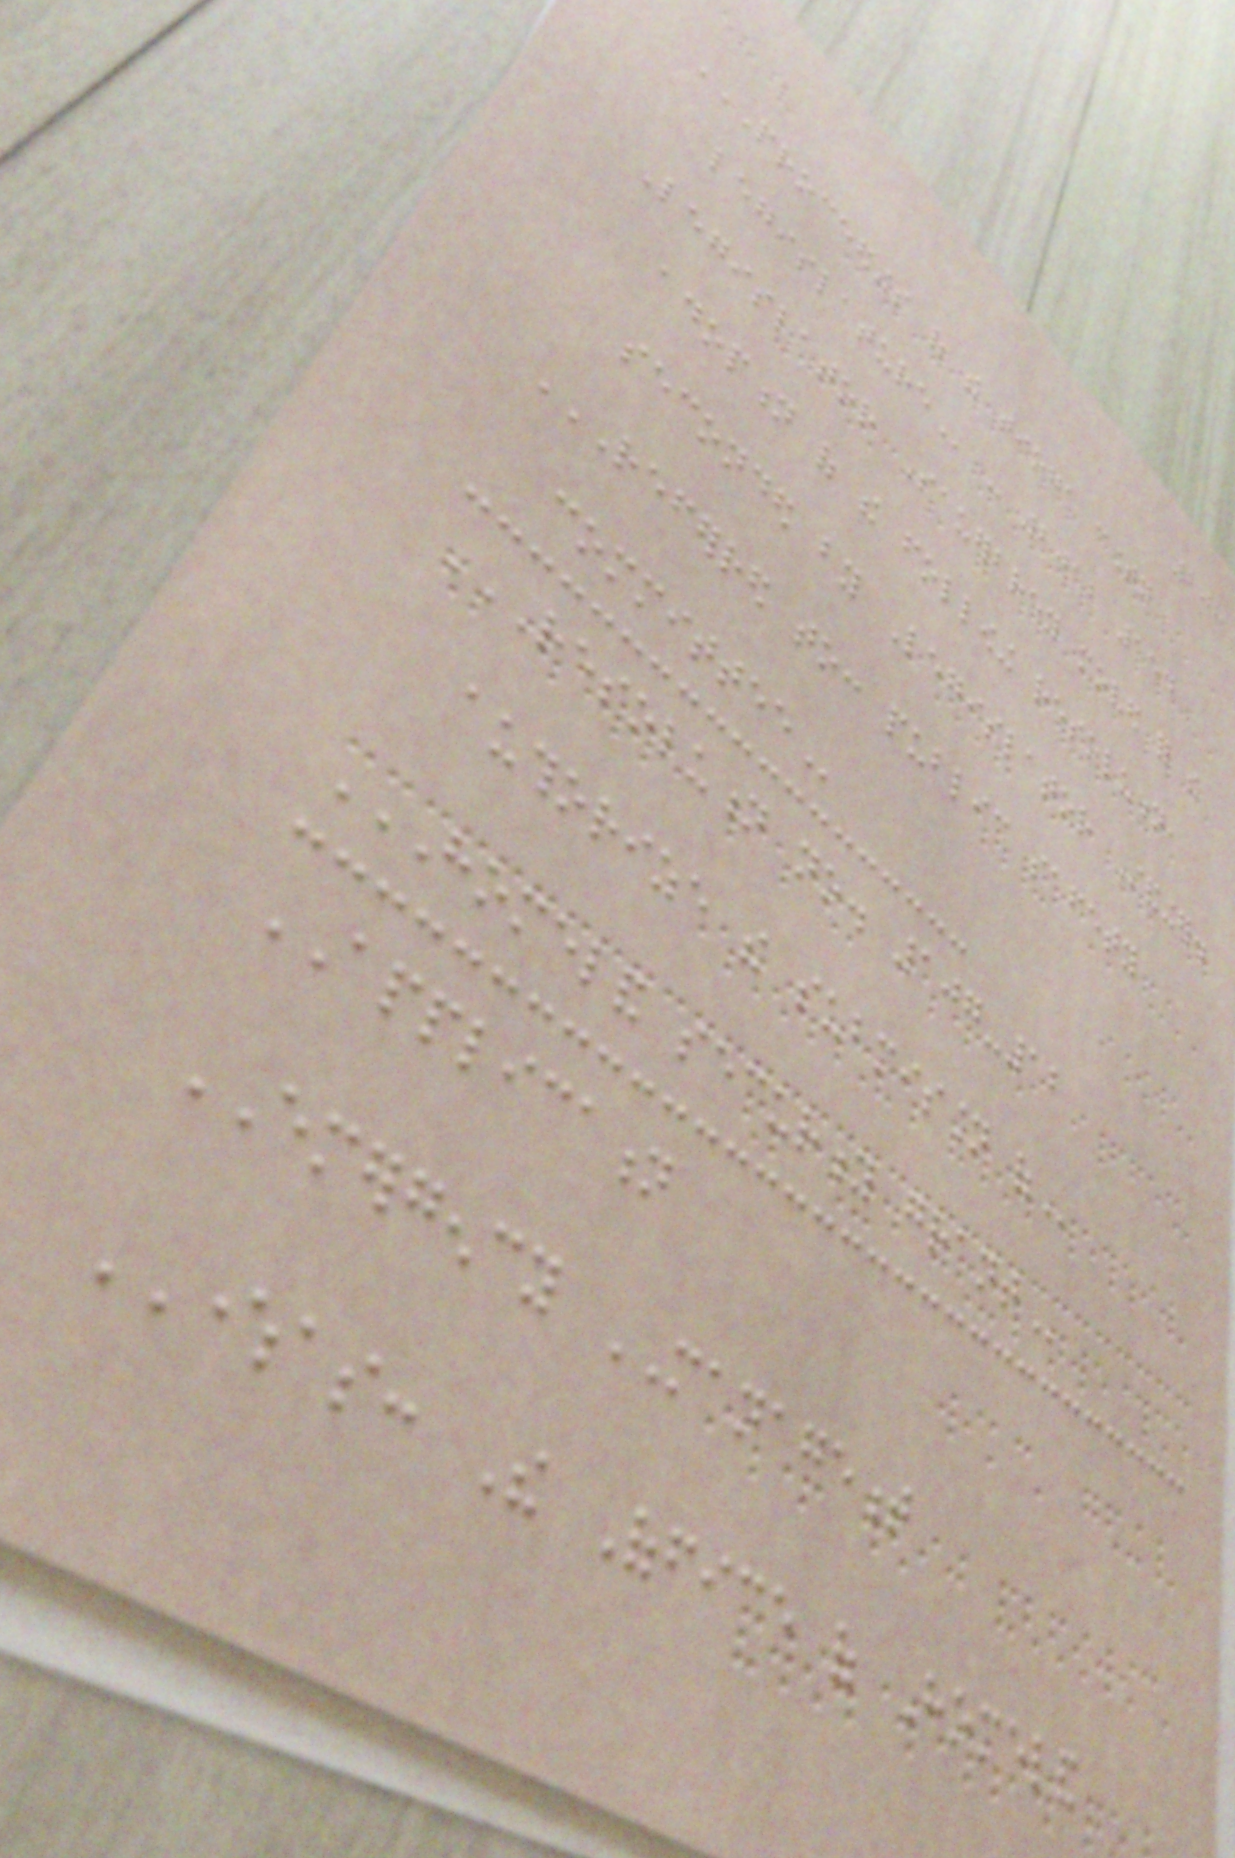208
PROCEEDINGS OF THE TIOGA COUNTY
LEGISLATURE - 2012 154
Legislator Sauerbrey moved for the
adoption of the following resolution,
seconded by Legislator Standinger.
REFERRED TO: PUBLIC SAFETY
COMMITTEE
RESOLUTION NO. 107-12
AUTHORIZE THE SUBMISSION OF
HOMELAND SECURITY GRANT
APPLICATION
EMERGENCY MANAGEMENT
WHEREAS: The Office of Homeland
